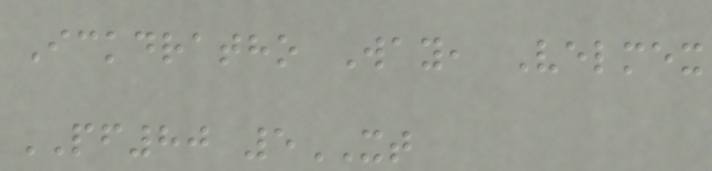Ickdratho Way, Velmex
PF80 5XT
